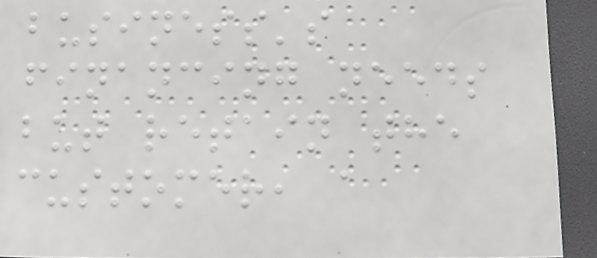business's
financing needs
but retain the
customer, a
